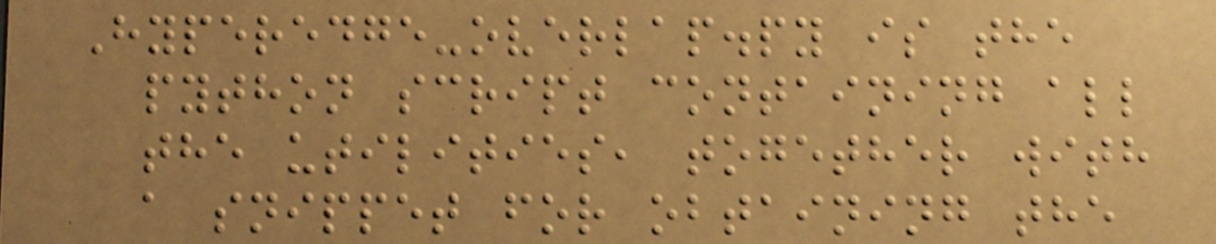Hyperedge-overlap.py is the
python script containing all
the utilities, together with
a snippet for obtaining the
